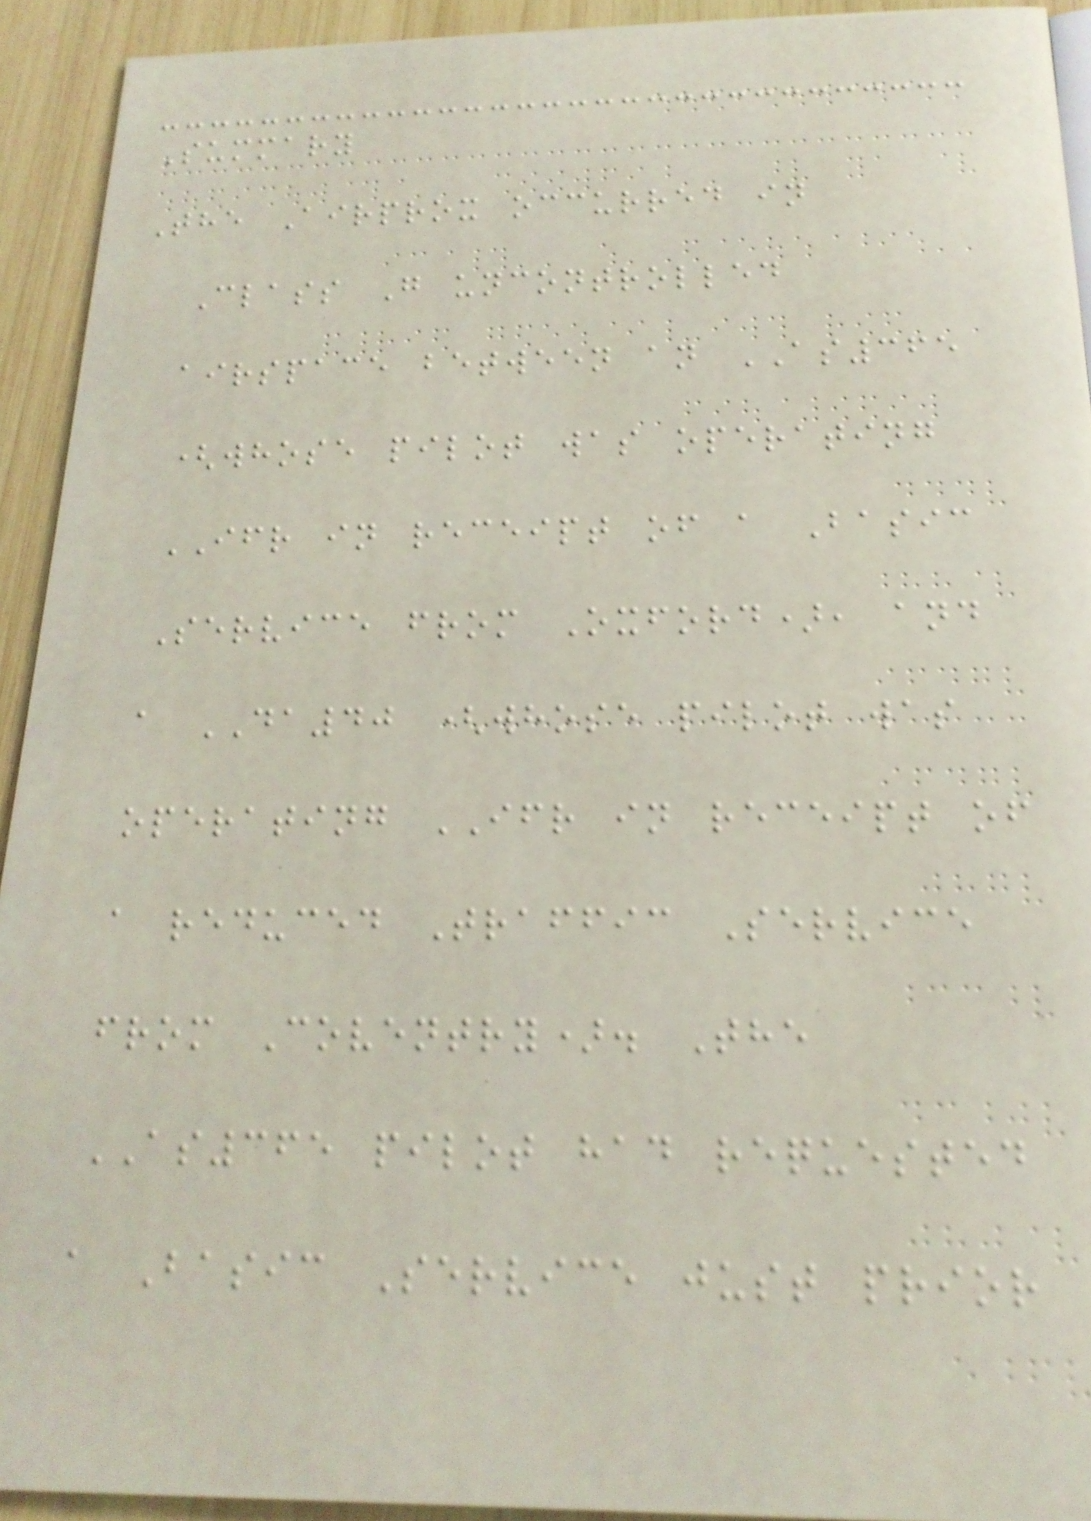Summary
The Airprox occurred in
Class G uncontrolled
airspace between an AS365
(whose pilot was operating
IFR in receipt of a Basic
Service from Oxford), and
a DA40 (whose pilot was
operating IFR in receipt of
a reduced Traffic Service
from Coventry). The
AS365 pilot had requested
a Basic Service just prior
